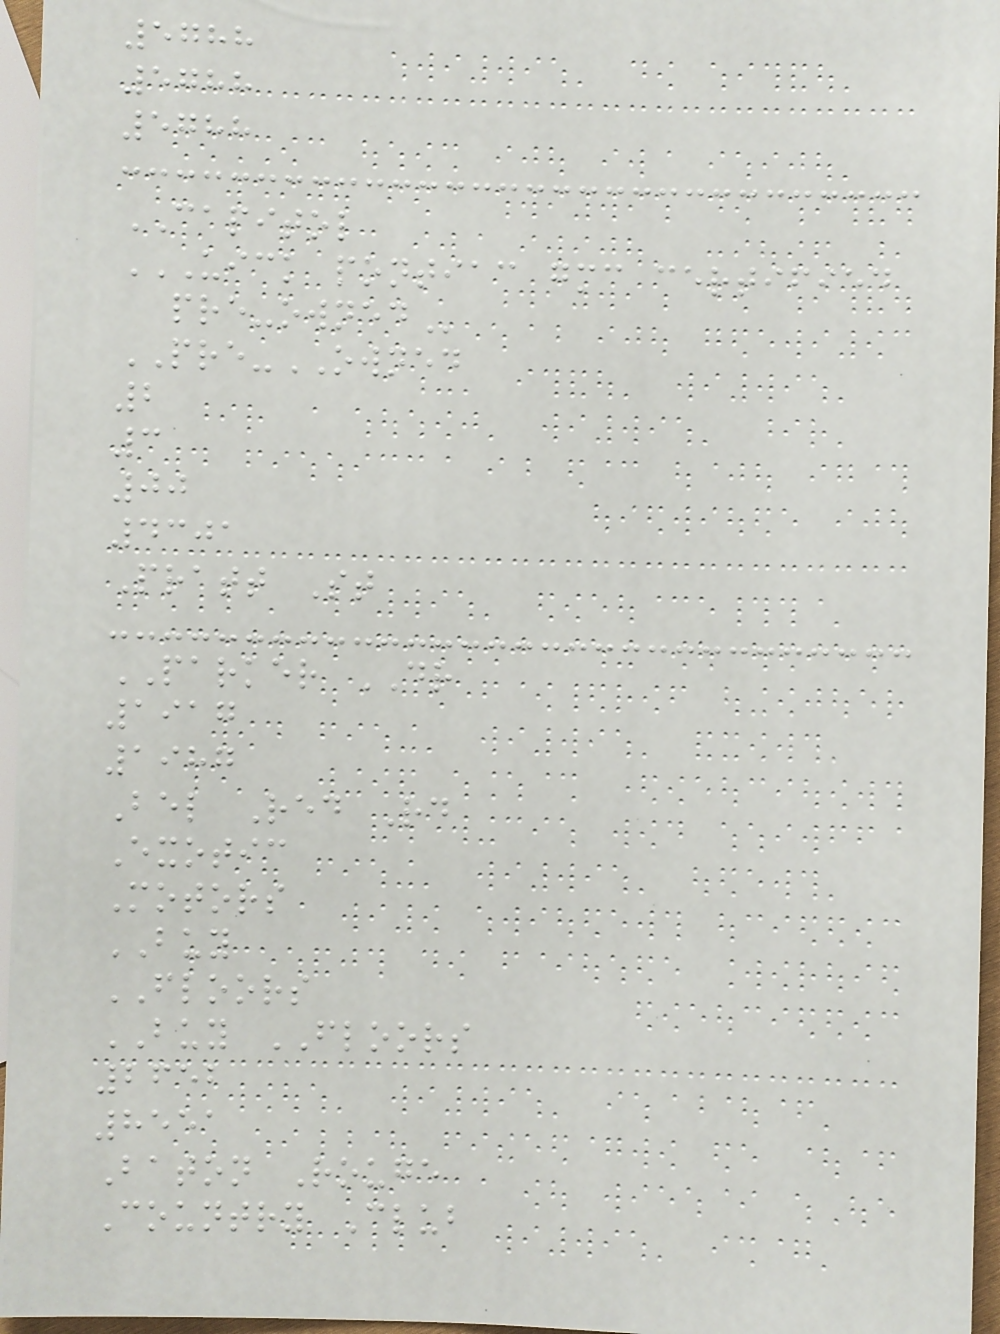5788
5788
5788
CAPITOL
UICK PONTIAC GMC CERTIFIED
PRE-OWNED
PRE-OWNED
2
3
00
4301
Pratt St
PARKER DR
1917
1987
Bel Red Rd
Exotic
Motors
BUY
FLOORS
BUY FLOORS
2652
8551
Baton Rouge
Country Club
